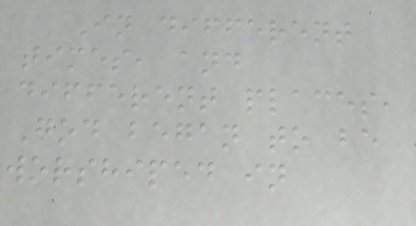In different
times, and
different places,
God began to be
worshiped in
